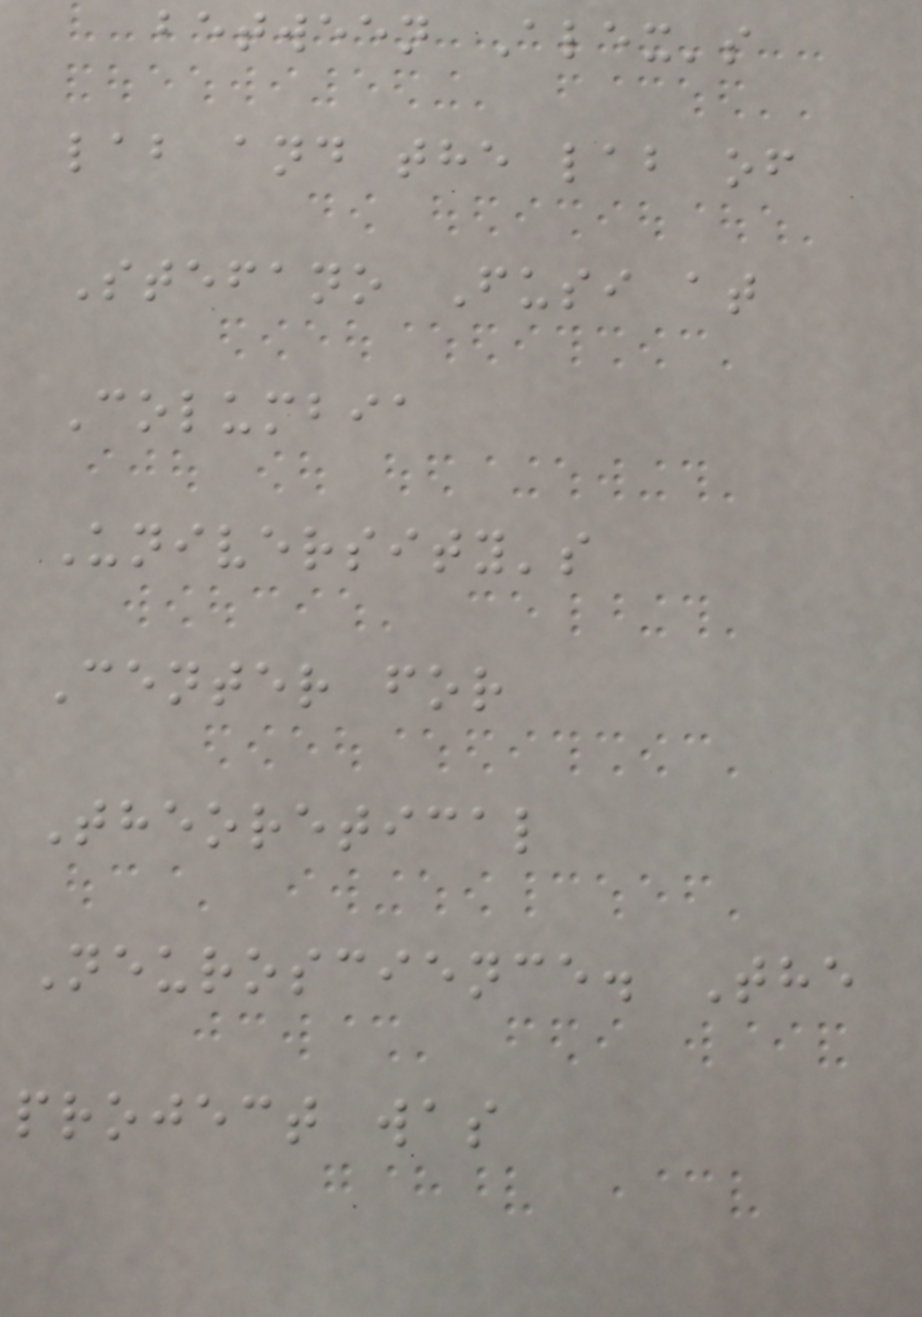between Alex's
lab and the lab of
Stefano Fusi at
Columbia
University's
Center for
Theoretical
Neuroscience. The
project was
